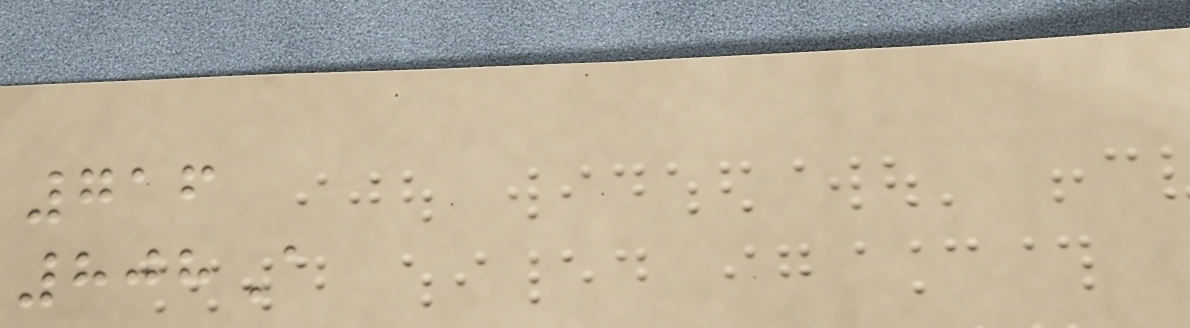716
808A
